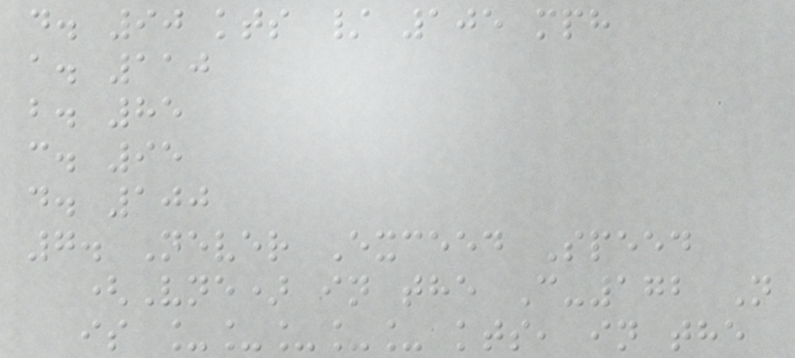d. 90 kts / 105 mph
a. 110
b. 85
c. 95
d. 100
7. Never Exceed Speed
(Vne) in the C-172 N
is _____ kts, in the
